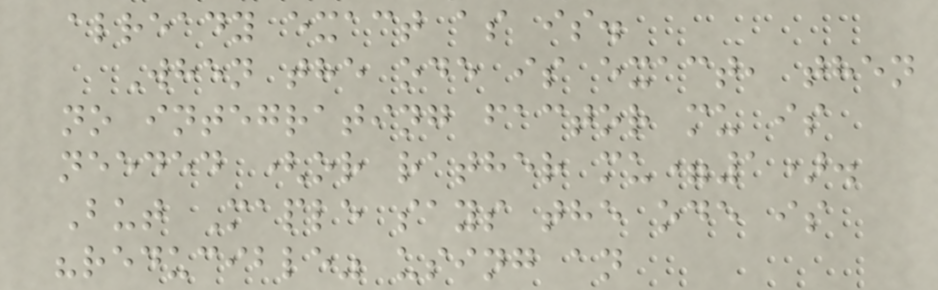already exact as is.
When the ode is exact, then
no integrating factor mu is
needed (or rather mu=1).
But Maple says the ode is
"reducible" using an
